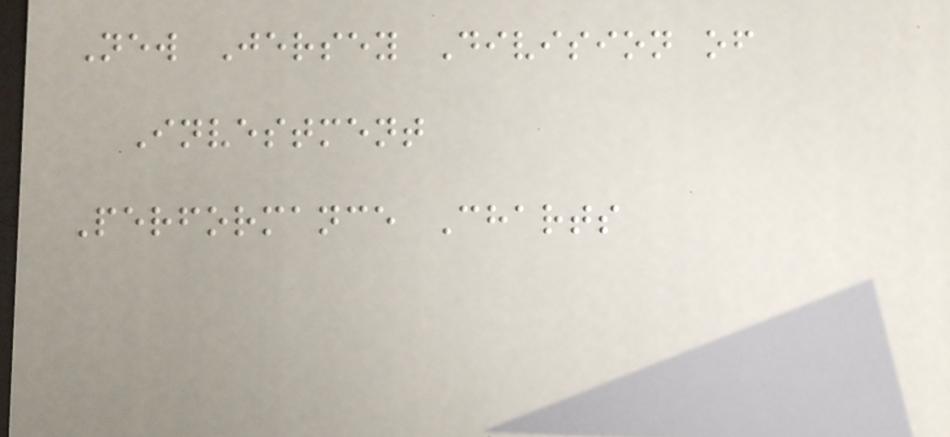New Jersey Division of
Investment
Performance Charts
